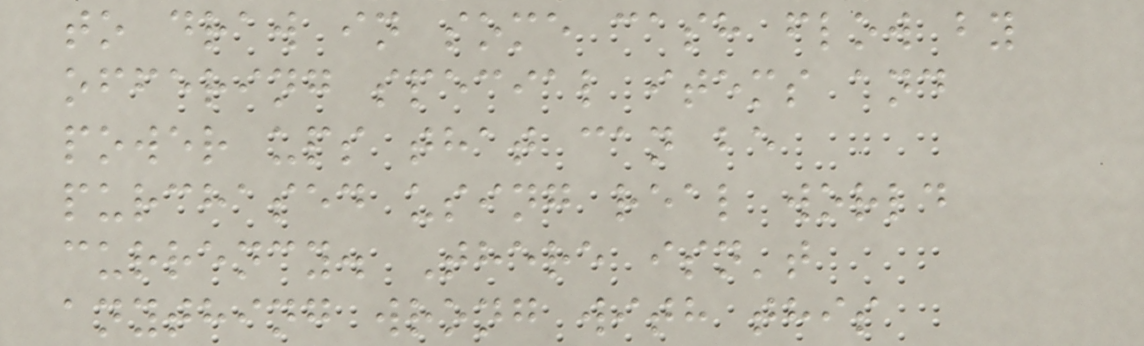to draw in some cash flow by
offering special items and
power ups that can be
purchased using real world
currency. There isn't
anything wrong with this
